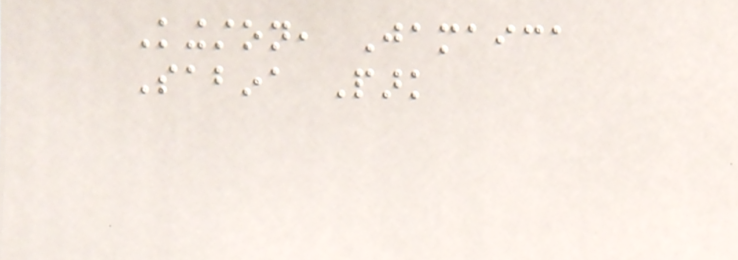Kingston, Jamaica
Sabina Park
